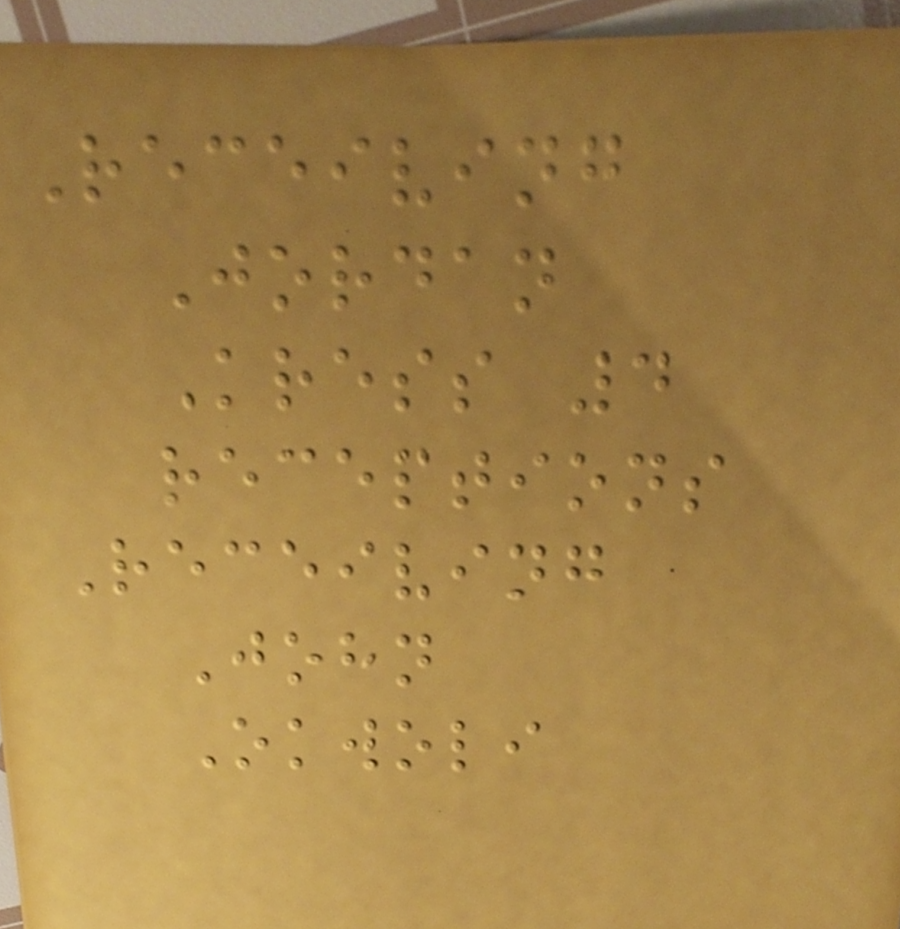Receiving
Jordan
Kress 4
receptions
Receiving
John
Okwoli
